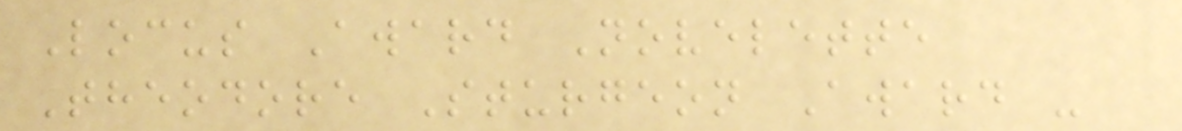Locus Award Novelette
Theodore Sturgeon Award -
